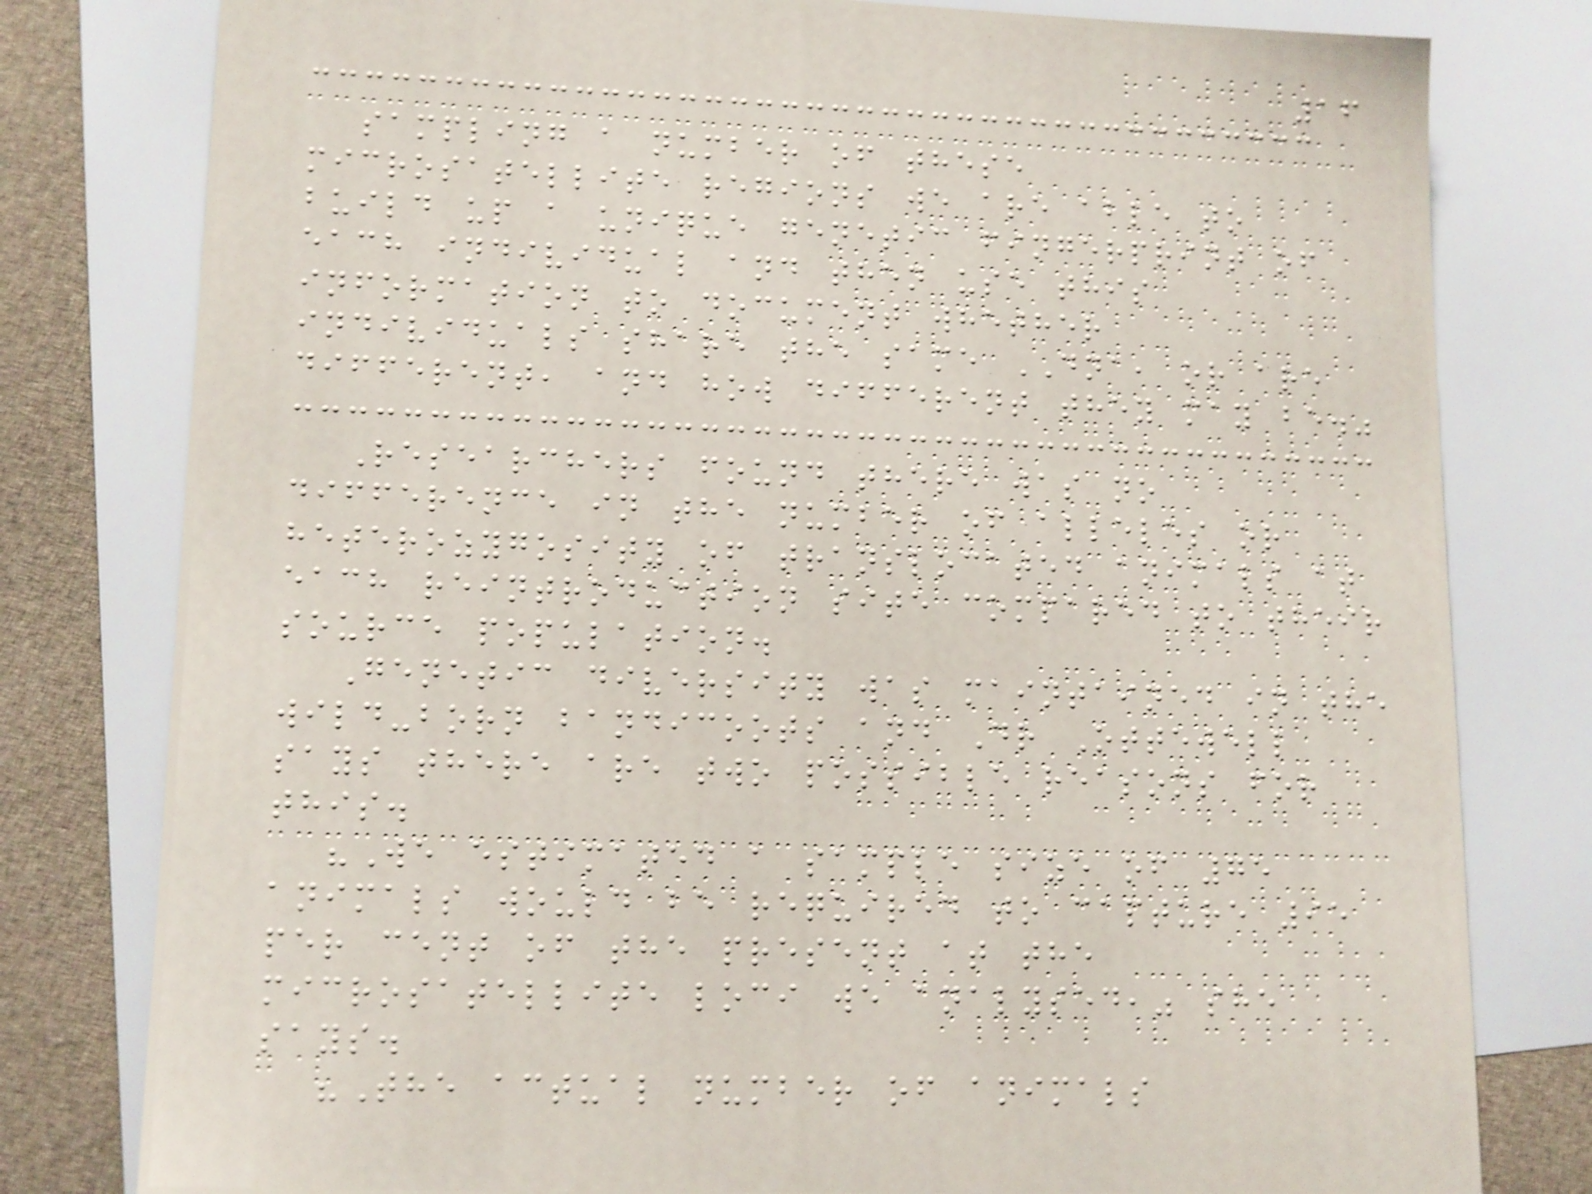16
sampling a number of these
microsatellite regions we are able to
build up a unique genetic fingerprint of
each individual and then use this
information to document whether
individuals share the same DNA, or are
different, and how different they may be."
Researchers found there was no
difference in the number of alleles or
heterozygosity of translocated animals at
each reintroduction site compared to their
source population.
Genetic diversity was maintained in the
wild-born bandicoots and Dr Ottewell
says there are two possible reasons for
this.
"We estimated a sample size of 75
animals would be required to capture 95
per cent of the present at the
microsatellite loci we analysed," she
says.
"The actual number of animals
